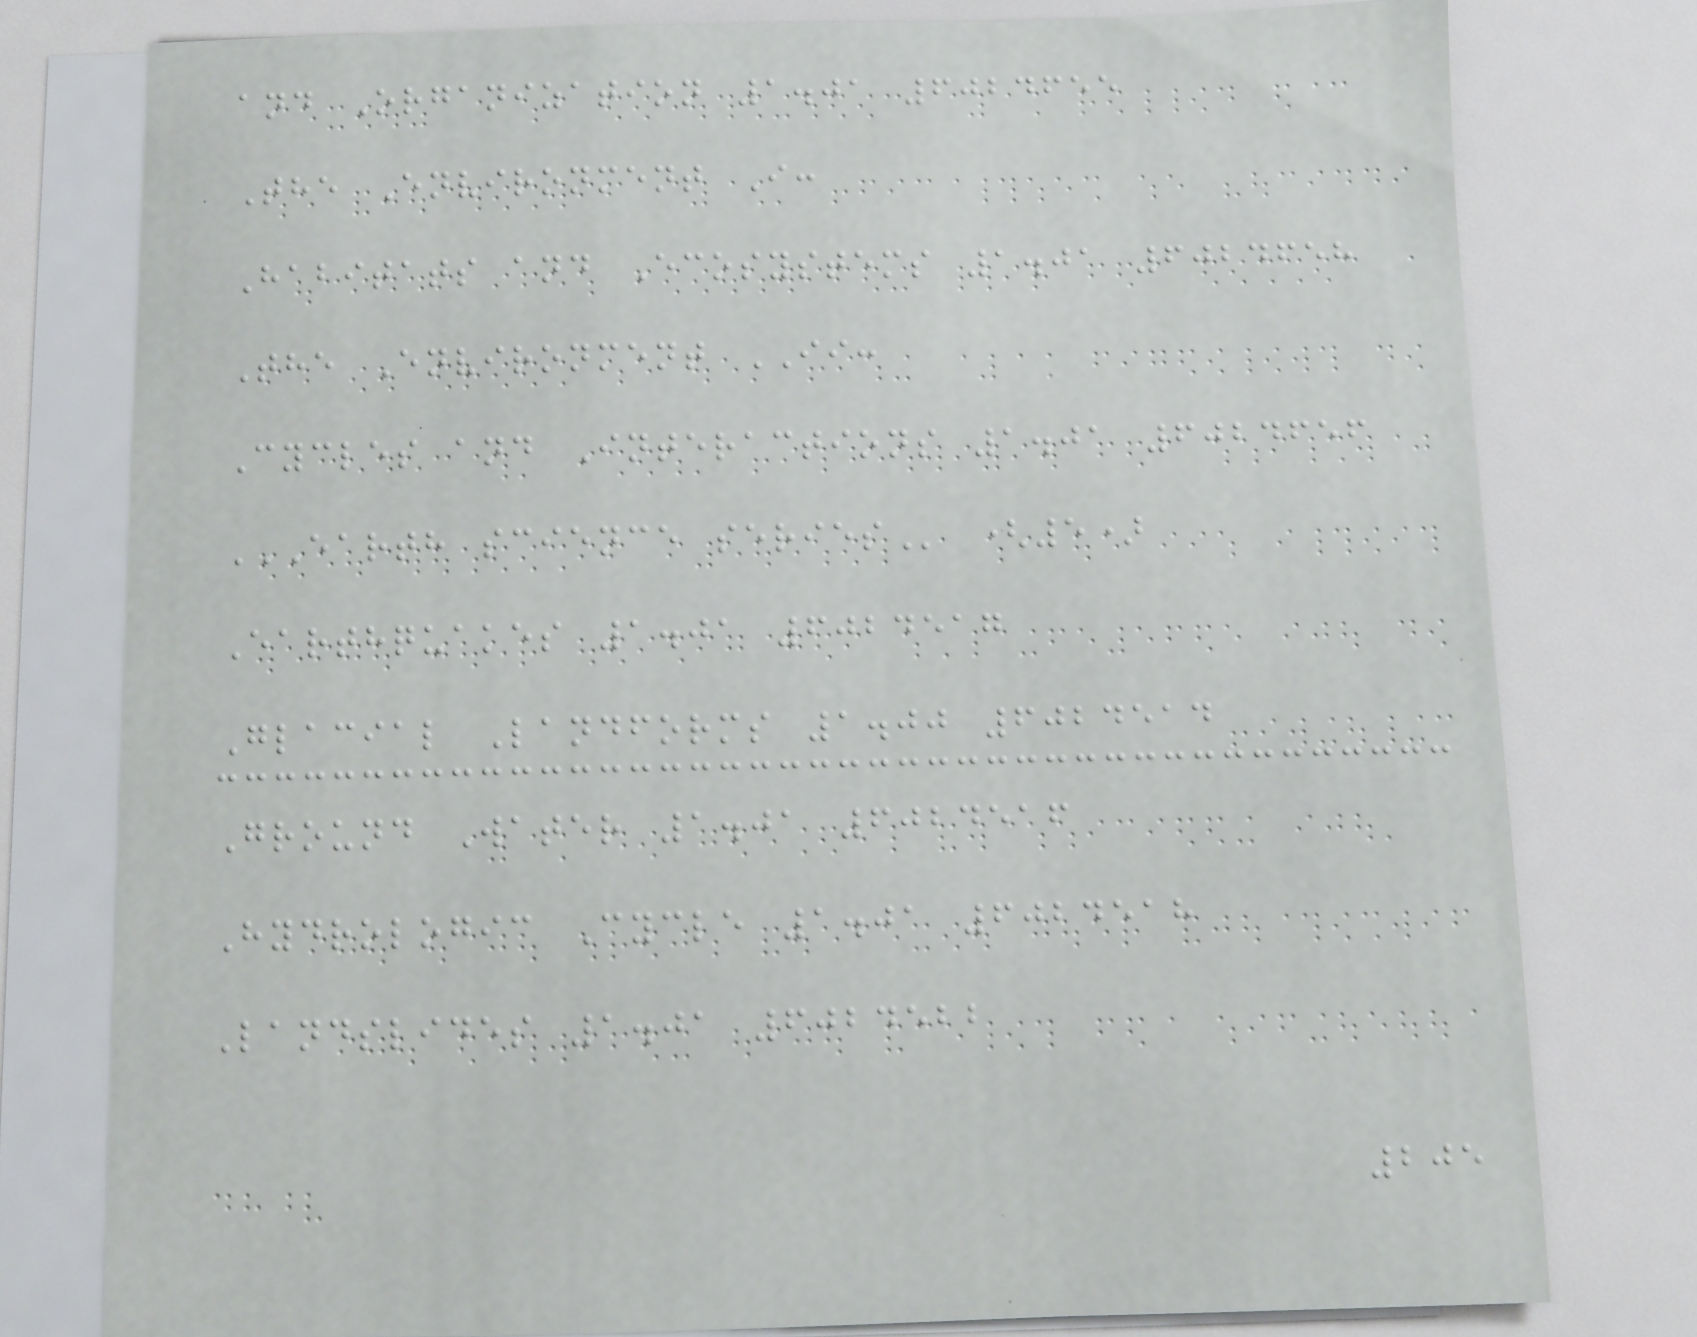and Organization 1.01 6024655
The Environment I:
Habitats and Ecosystems 1.01 6024658
The Environment II:
Cycles and Interactions 1.01 6024656
EARTH SCIENCE SERIES (5)
Earthquakes 1.01 6024517
Glacial Landforms 1.00 6024514
Ground Water 1.01 6024516
Hydrologic Cycle 1.01 6024518
Landslides 1.01 6024522
205
